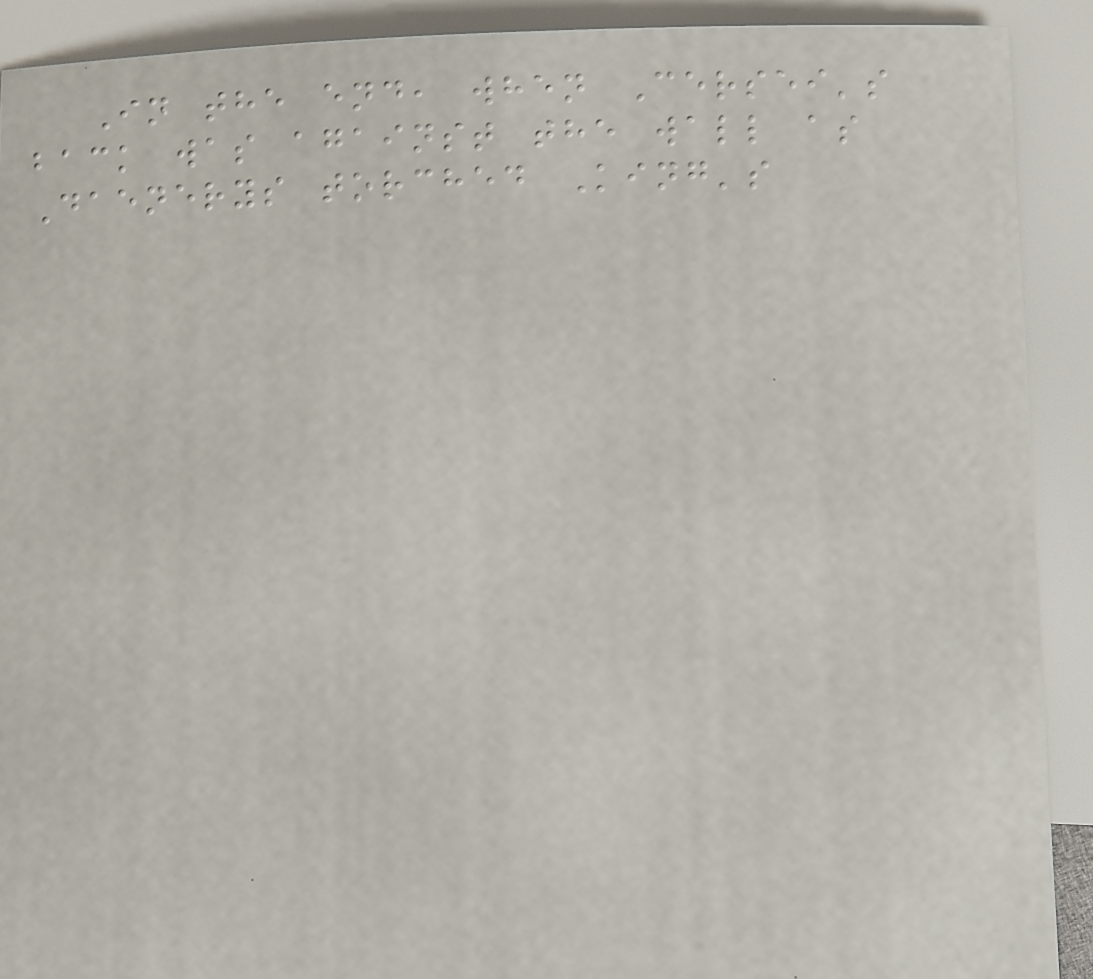In the end, when Cersei's
back was against the wall as
Daenerys torched King's
